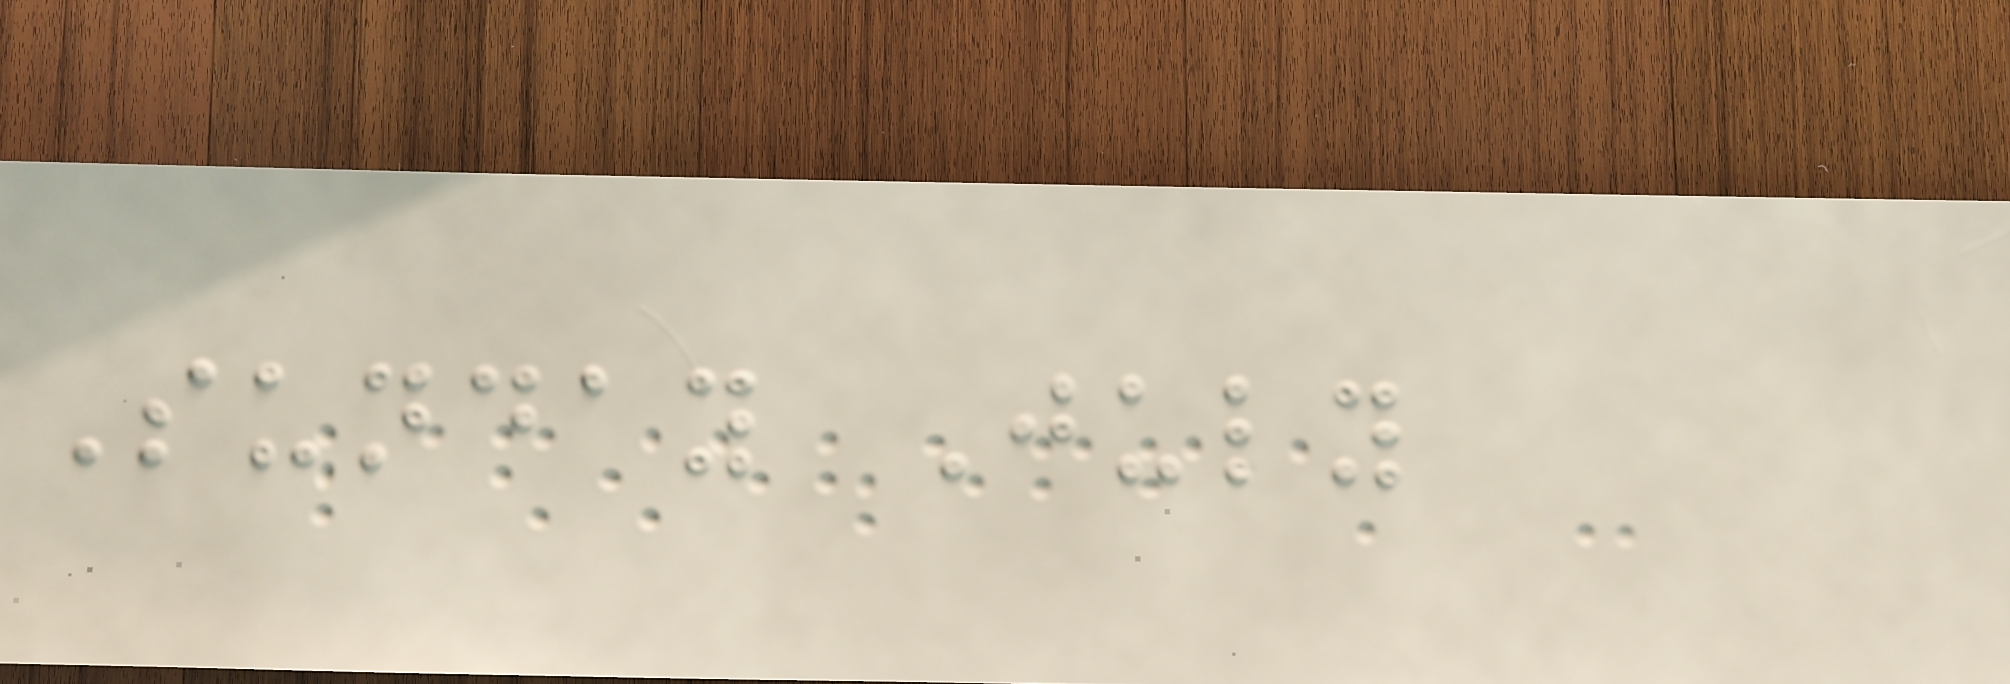Sunday July
